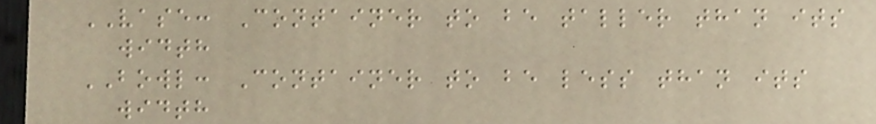VASE: Container to be taller than its
width
BOWL: Container to be less than its
width
